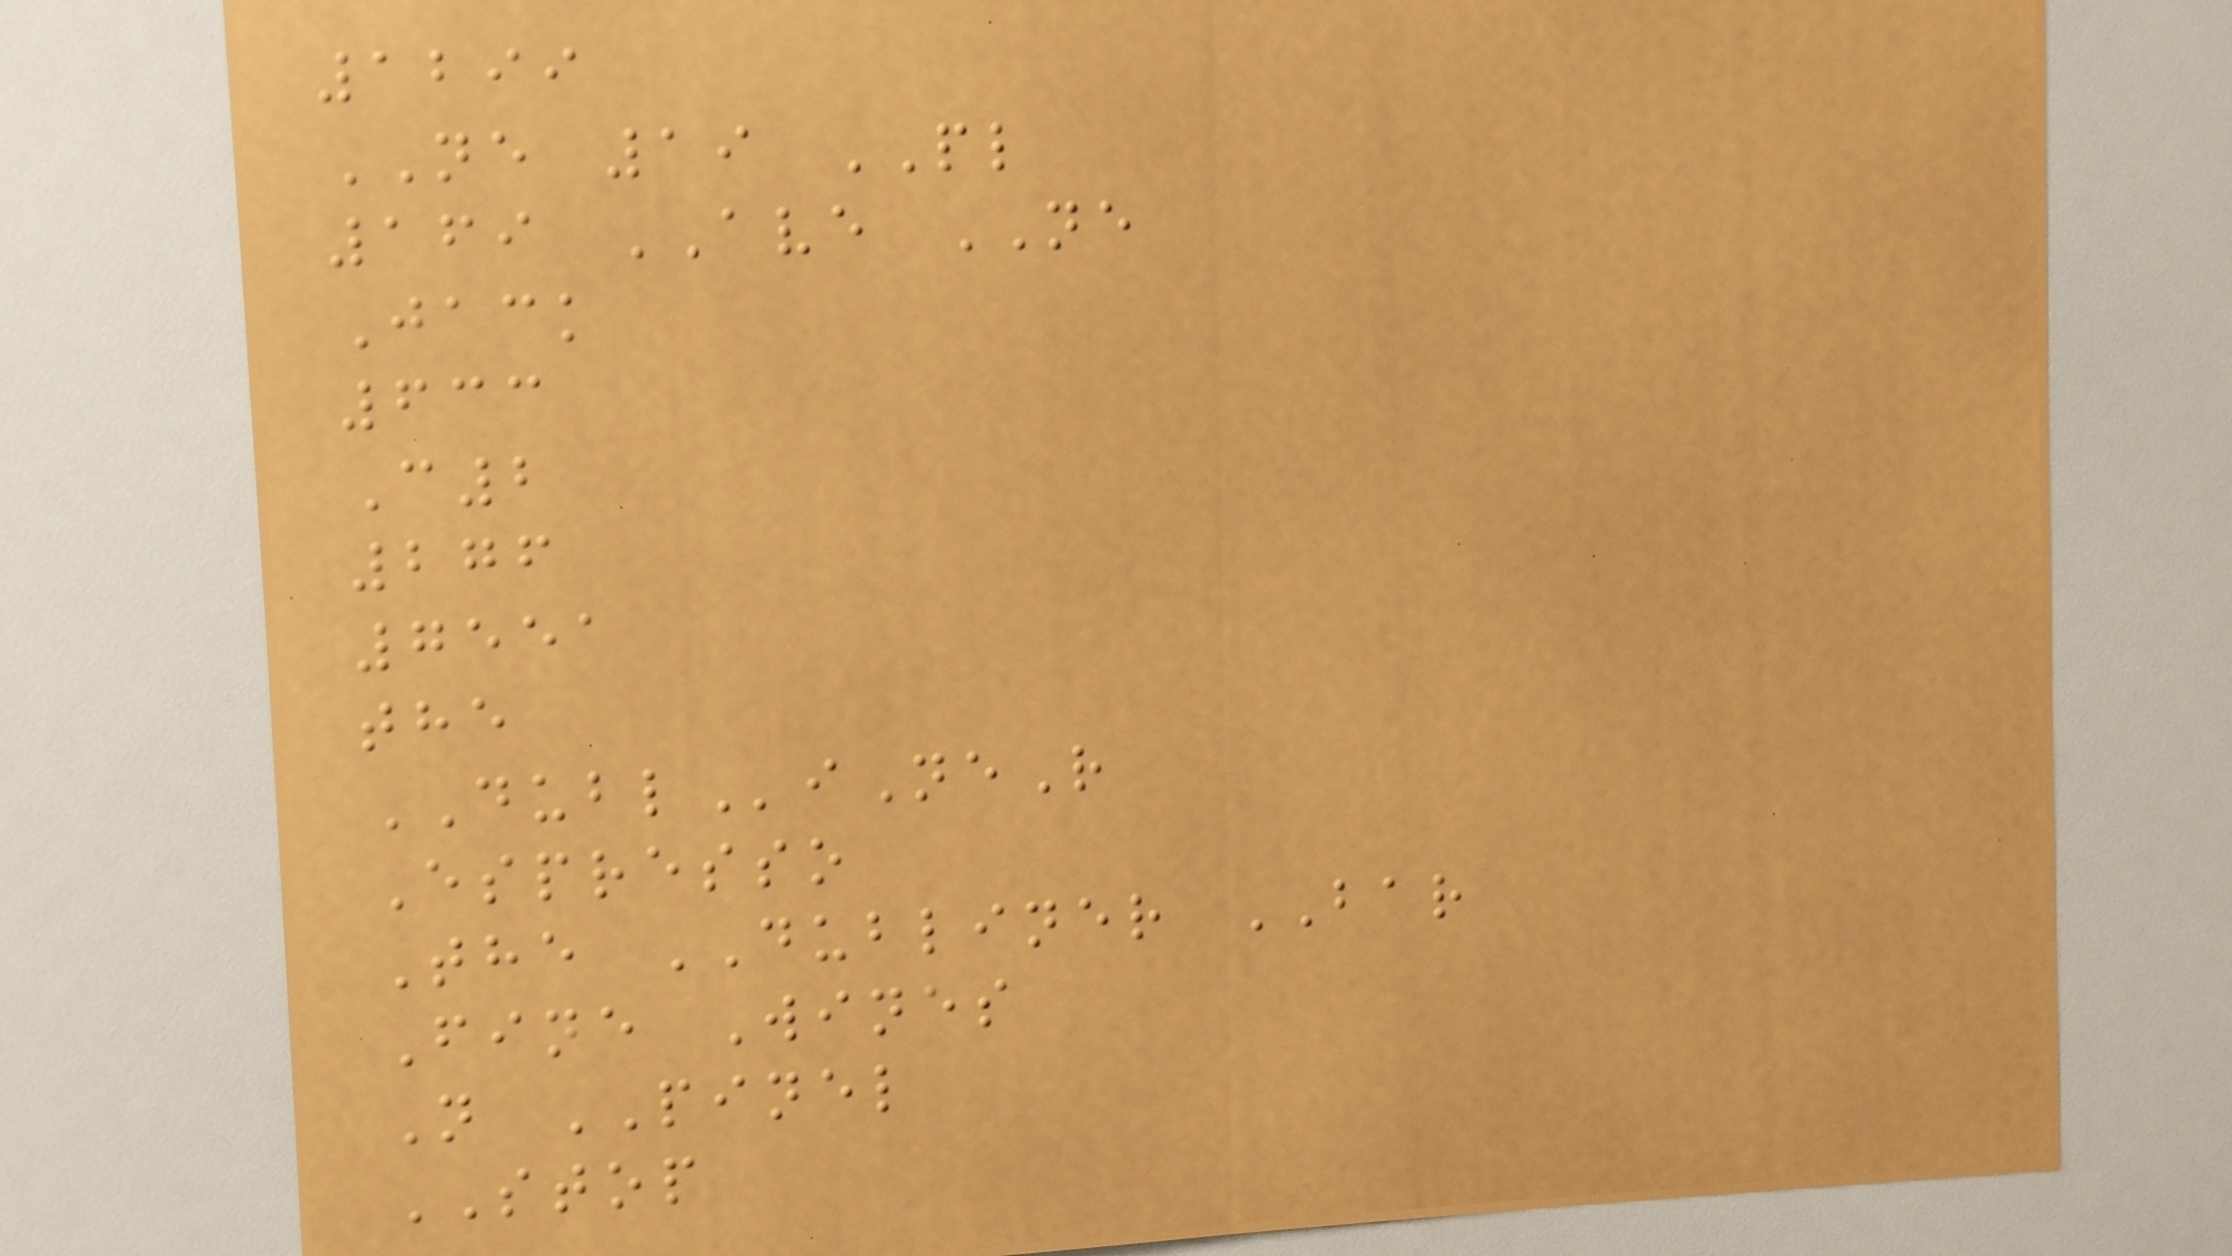1299
NE 19 PL
169 AVE NE
Jack
633
C2
276
7551
the
DUBLiNeR
Espresso
The DUBLINER BAR
Fine Wines
N PINEL
STOP
